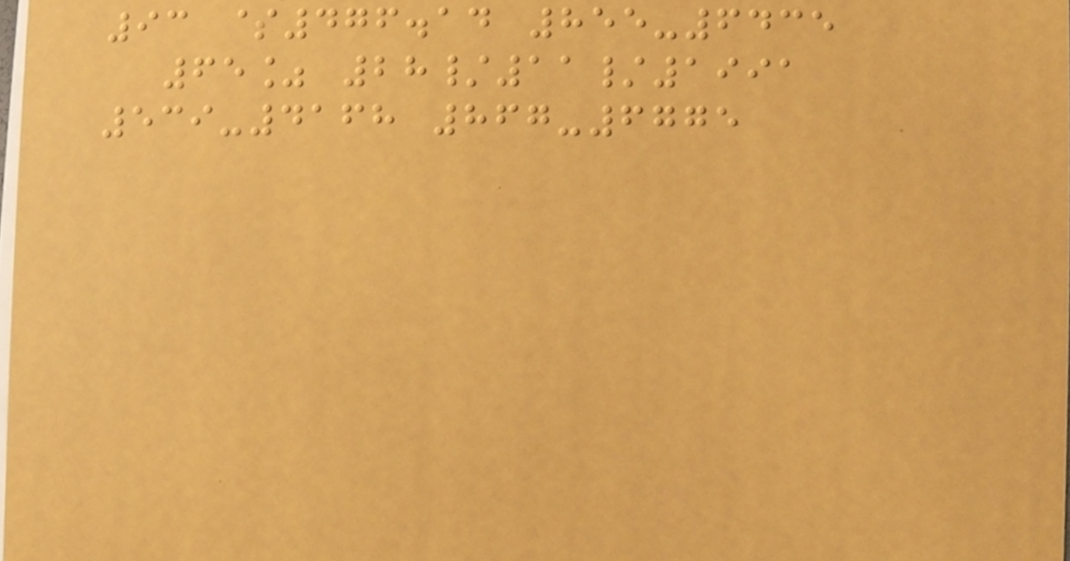93 $476.14 855-6435
65% 28/11/1991
539-4168 867-6775
